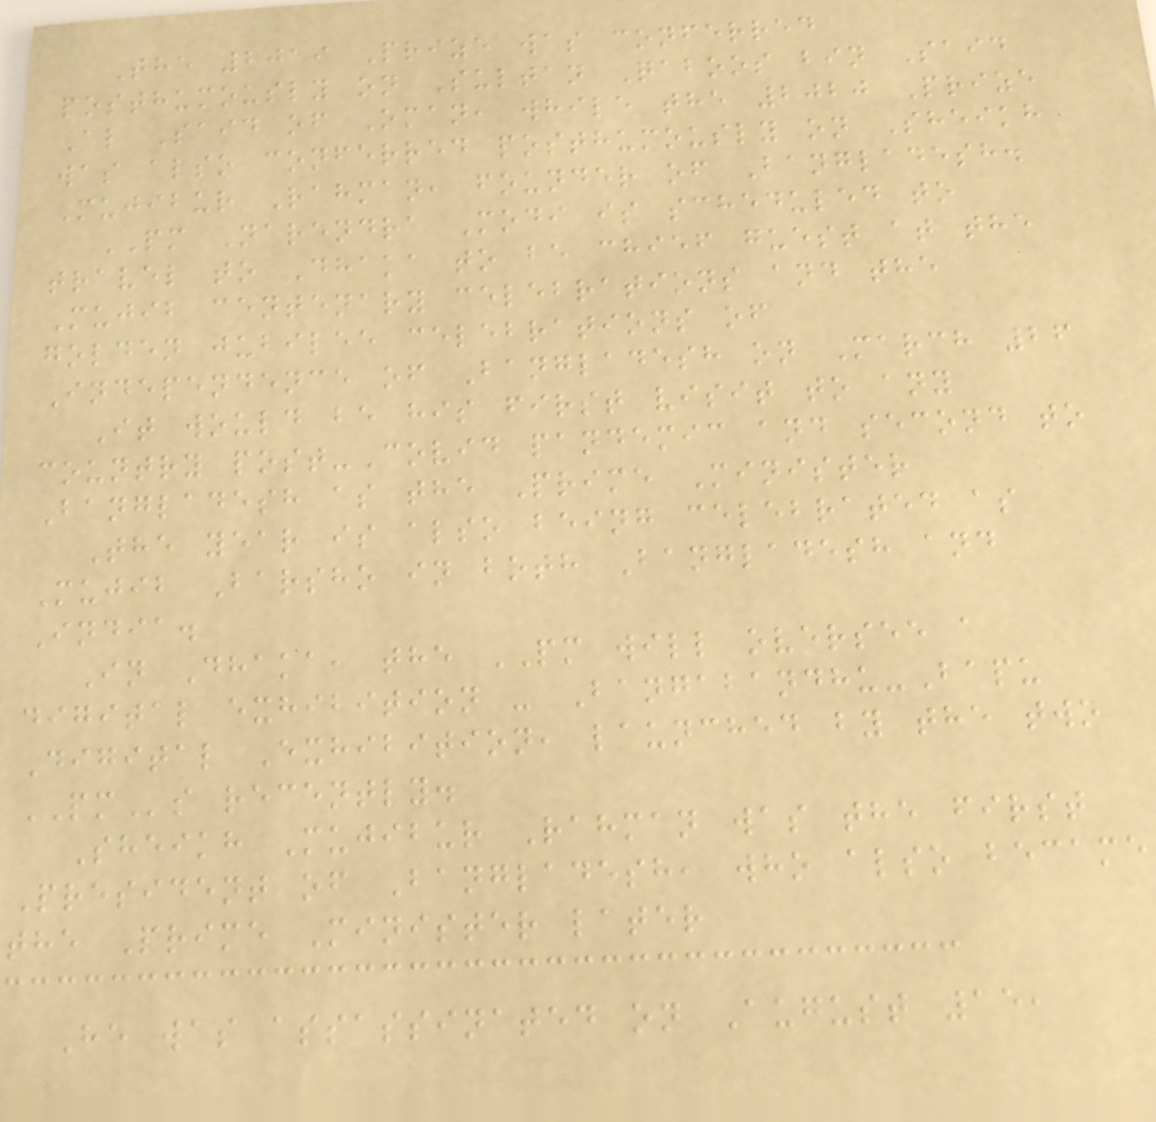The 2019 Prize was conferred
posthumously on Sultan Qaboos bin Said
Al Said of Oman, while the 2020 Prize
was also conferred posthumously on Sheikh
Mujibur Rahman, founder of Bangladesh.
PM Narendra Modi is scheduled to
travel to Dhaka to be chief guest at the
Mujib centenary celebrations and the
golden jubilee celebrations of
Independence of Bangladesh on March 26
It would be his first visit to any
country post-Covid pandemic and second to
Bangladesh as the Prime Minister
The year is also being celebrated as
Mujib Barsho in both Bangladesh and
India.
In Dhaka, the PM will oversee a
digital exhibition - Bangabandhu-Bapu
Digital Exhibition, launched by the two
PMs recently.
Sheikh Mujibur Rahman was the first
President of Bangladesh, who also became
the Prime Minister later
He was assassinated on August 15,
